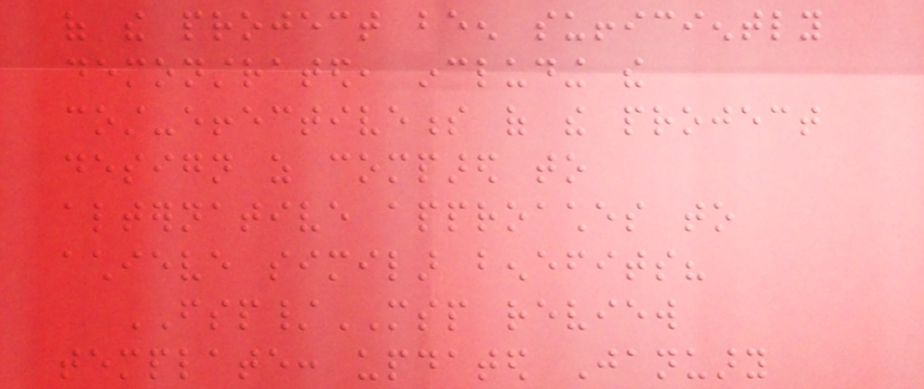of the project been sufficiently
demonstrated, including the
cost-effectiveness of the project
design as compared to
alternative approaches to
achieve similar benefits?
FSP/MSP review
template: updated January
